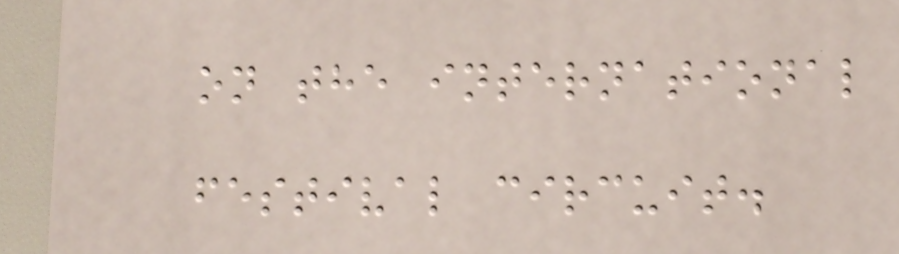on the international
festival circuit.
